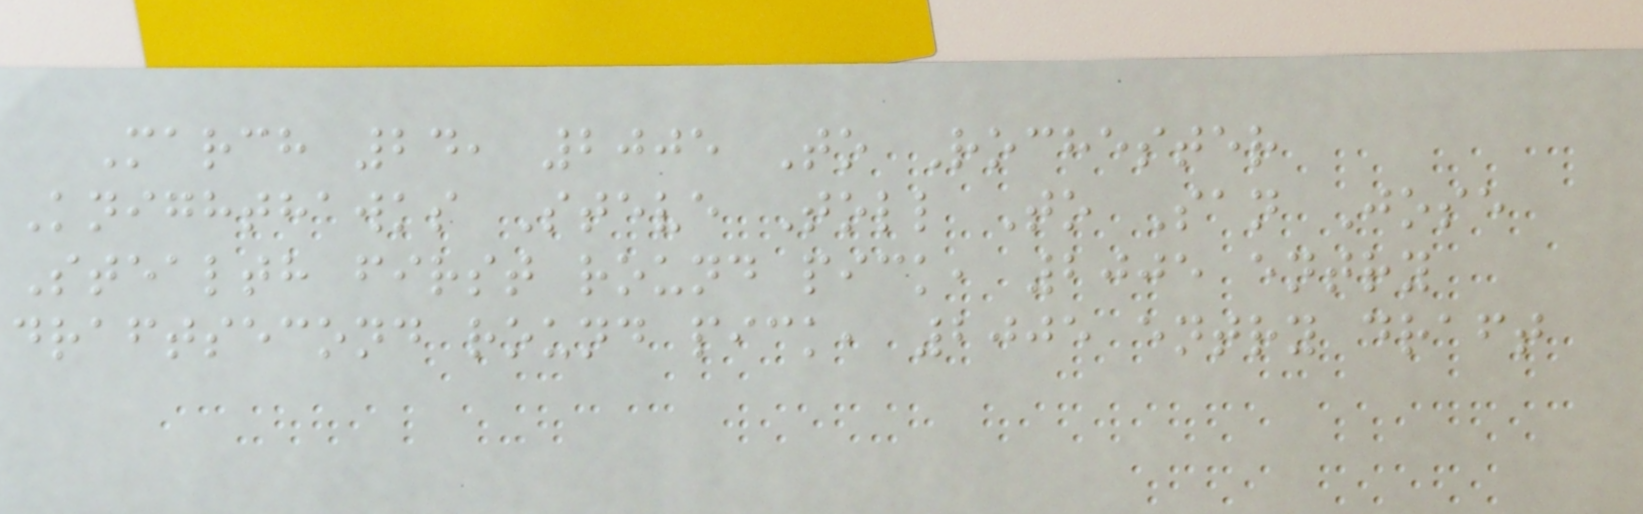March 24, 2005 To Rochester
Knighthawks Steve Toll To San Jose
Stealth first round pick, 2005 entry
draftsecond round pick, 2005 entry draft
